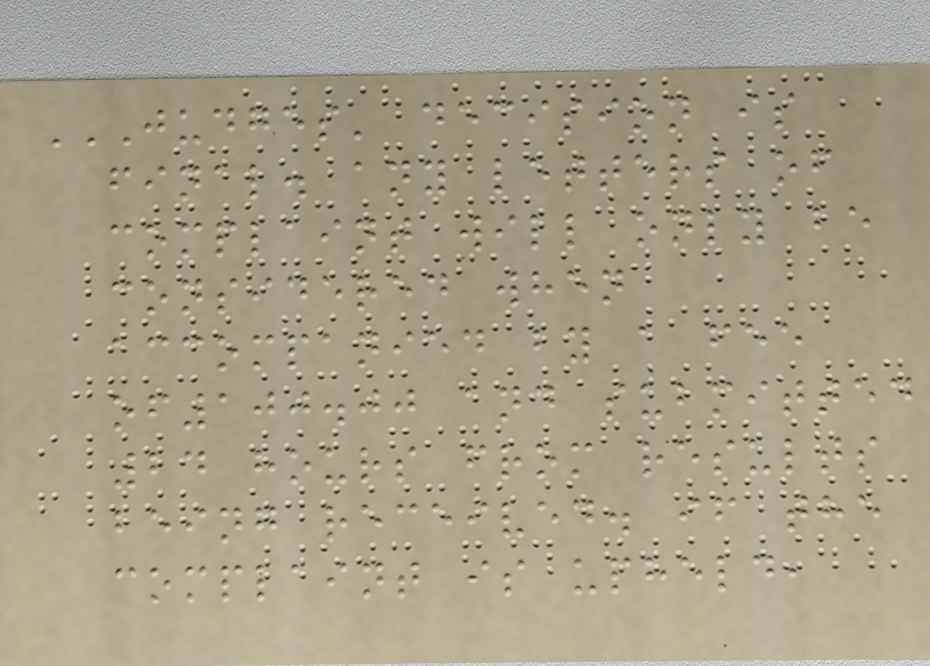JUDGES' DECISION IS
FINAL. ANY LETTERS OF
COMPLAINT WILL ONLY BE
CONSIDERED WHEN
ACCOMPANIED BY A FEE
OF100.00 AND SUBMITTED
24 HOURS FROM RESULTS
BEING RECEIVED. IF THE
COMPLAINT IS UPHELD,
